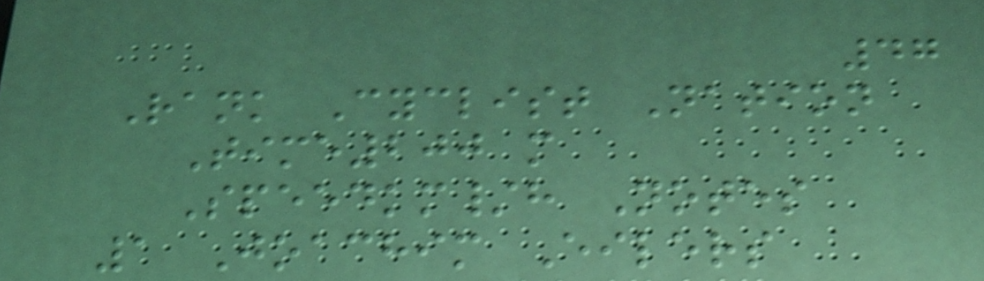47
Rank Cyclist Nation
Time200 m
Speedkm/h Notes
1 Joachim Eilers
